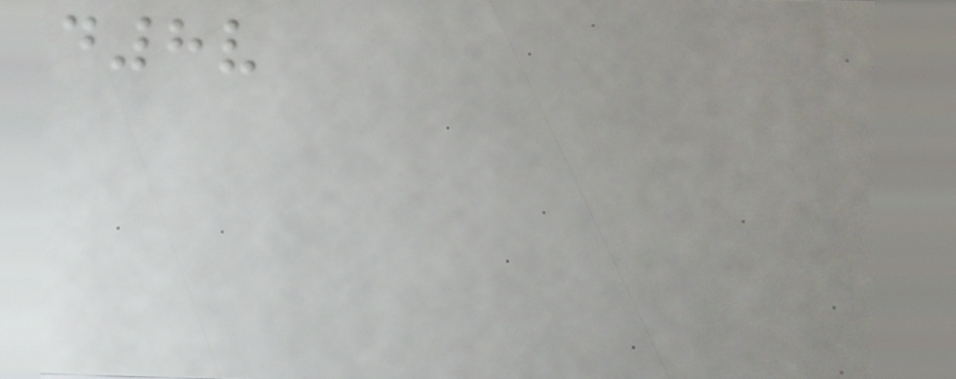d8v
